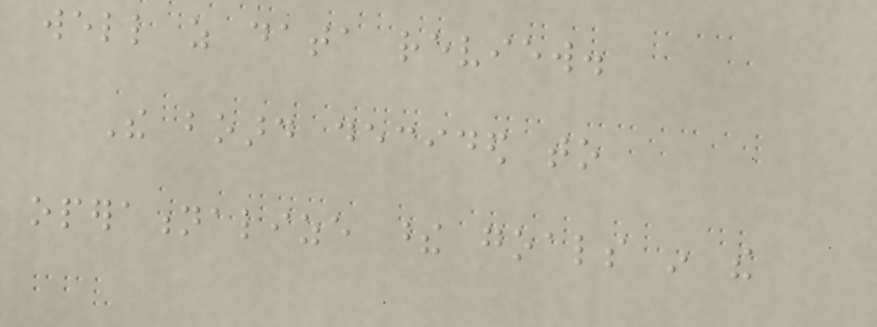well as data review.
The board decided to
operationalize these goals in the
